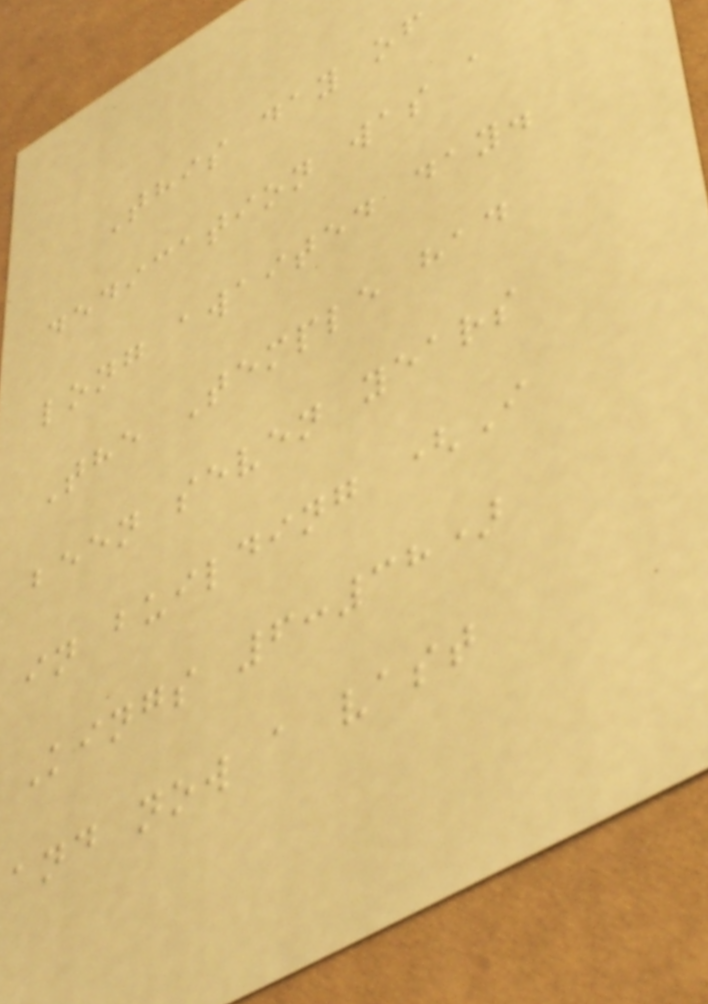This day of
dedication was a
long awaited day.
The Temple had
been seven years
in building (I
Kings 6:38)
and now a vast
